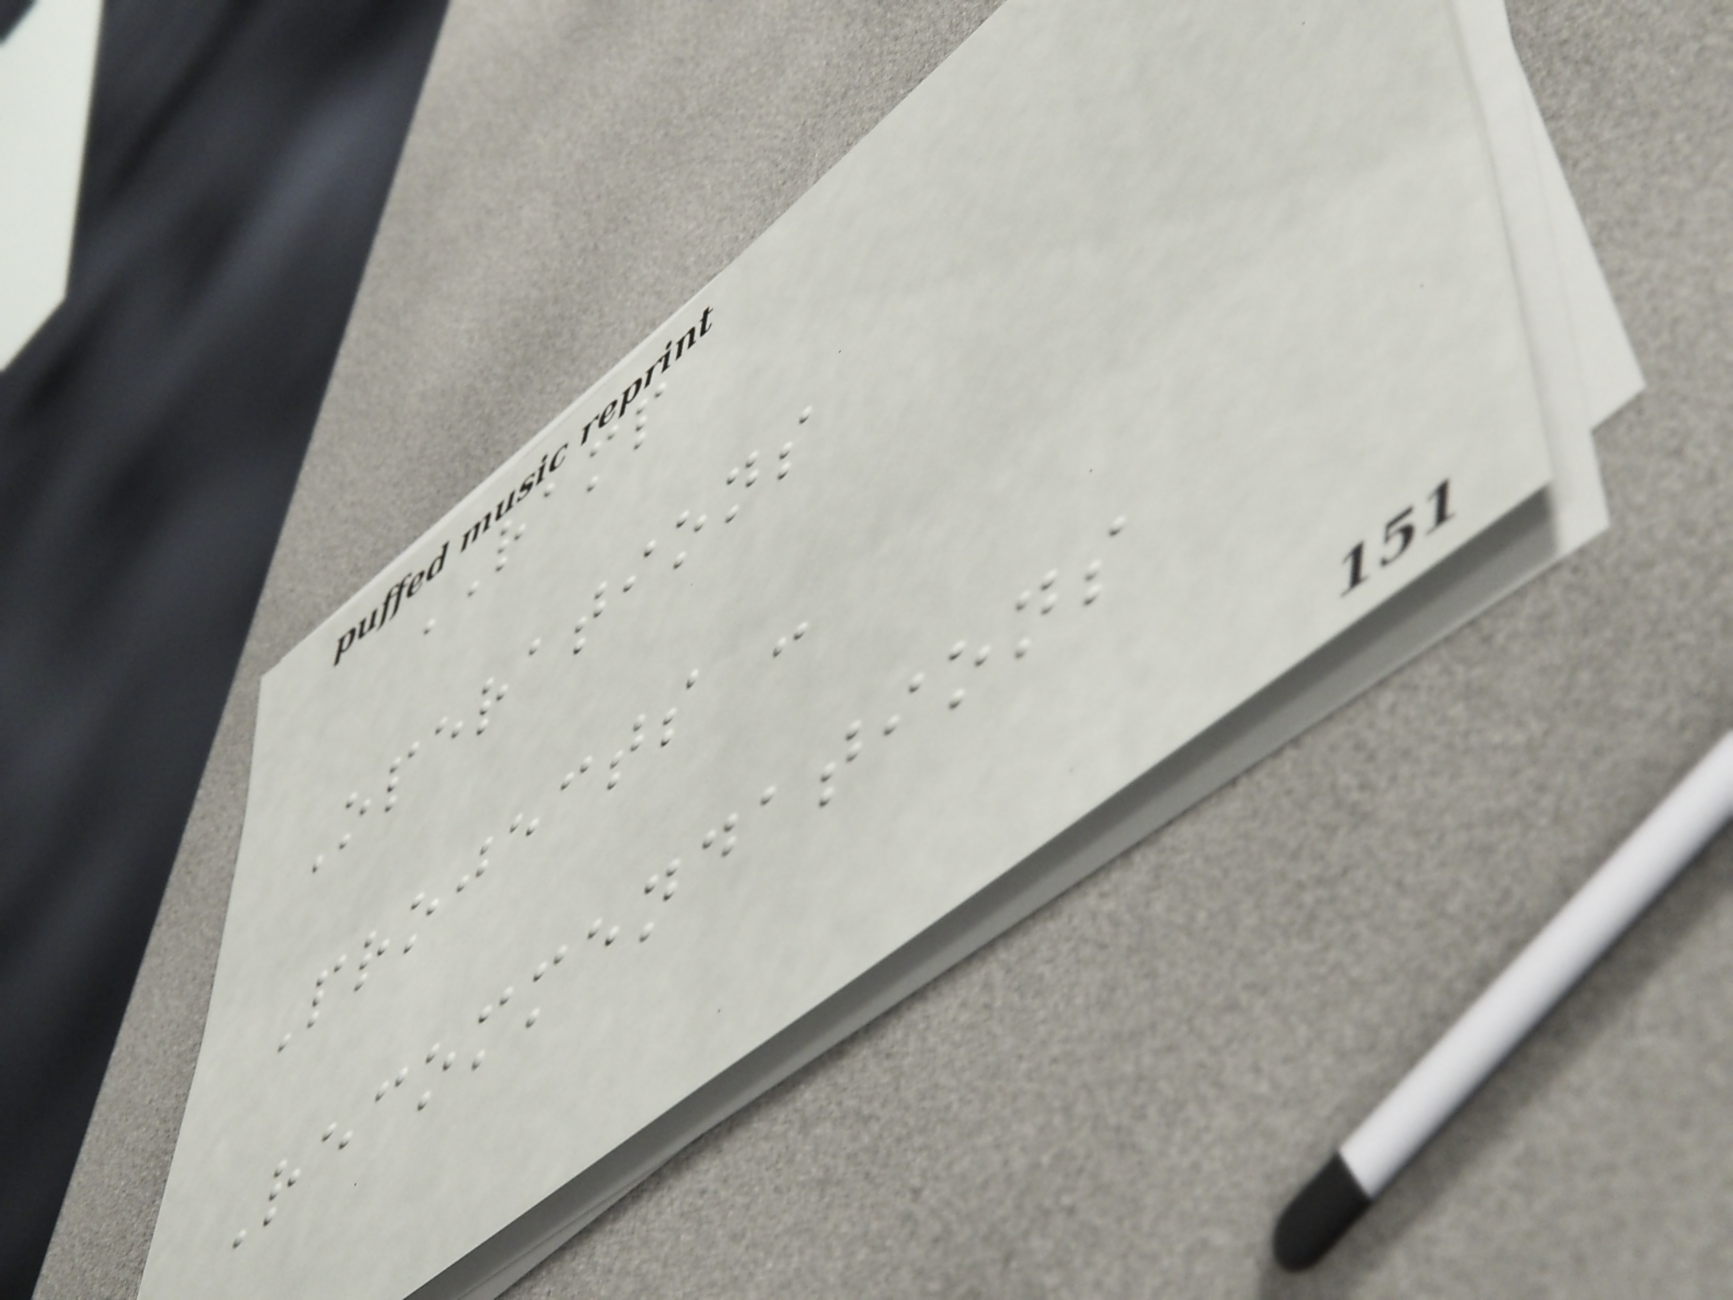RAMP
Operations
Projects -
Recommendations
